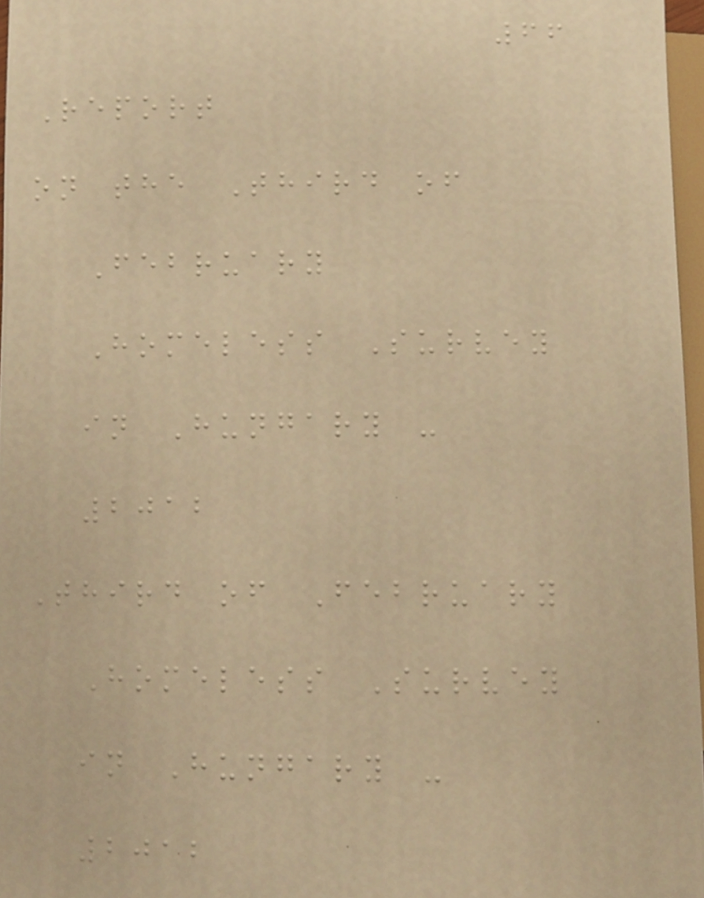66
Report
on the Third of
February
Homeless Survey
in Hungary -
2012
Third of February
Homeless Survey
in Hungary -
2012
